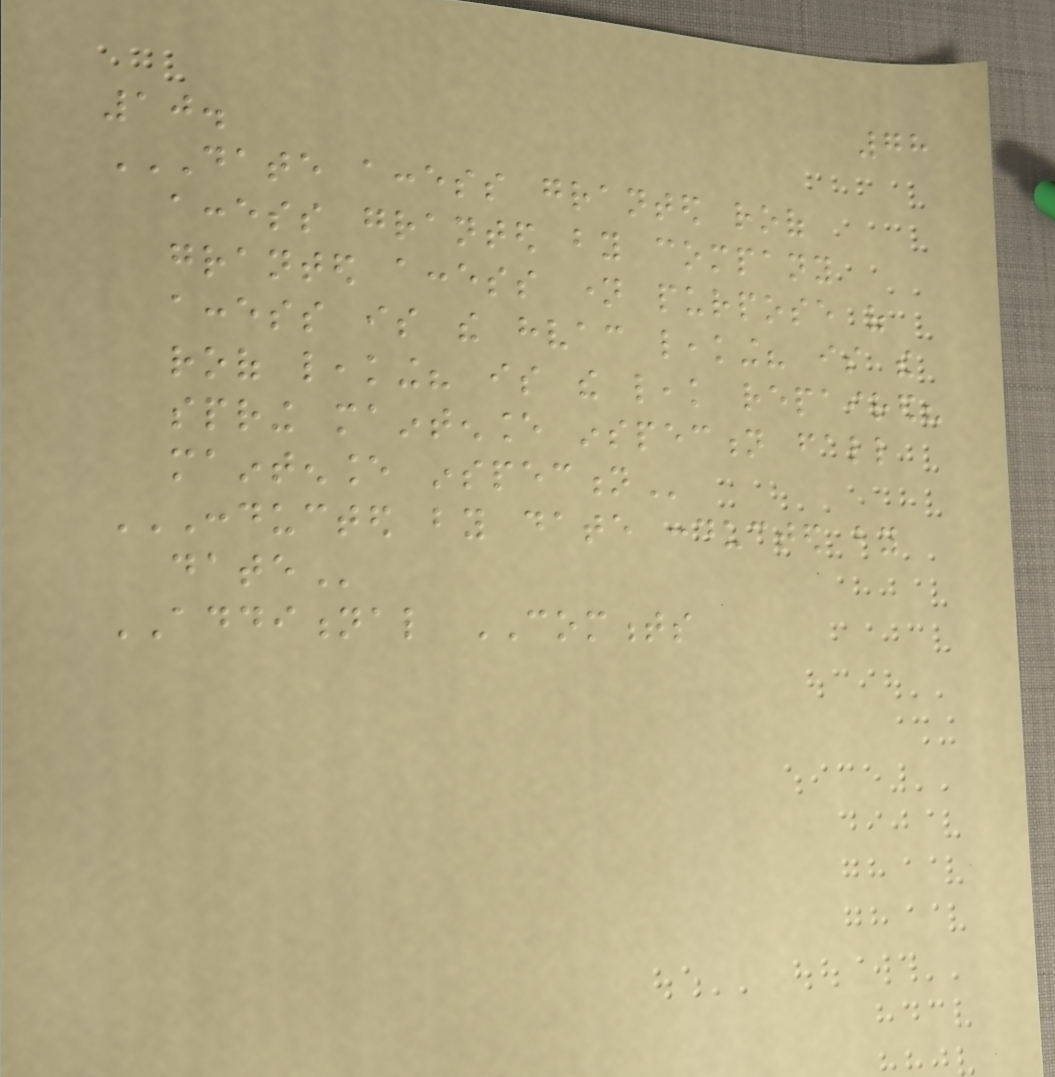78
10.
DATE ACCESS GRANTED ROOF
ACCESS GRANTED BY COMPANY
GRANTED ACCESS NAME PURPOSE OF
ACCESS IS THE HVAC LEAKING? IS THE
ROOF LEAKING? IS THE LEAK REPAIRED?
SPRING MAINTENANCE INSPECTION FALL
MAINTENANCE INSPECTION
CONDUCTED BY DATE CONDUCTED BY
DATE
ADDITIONAL COMMENTS
